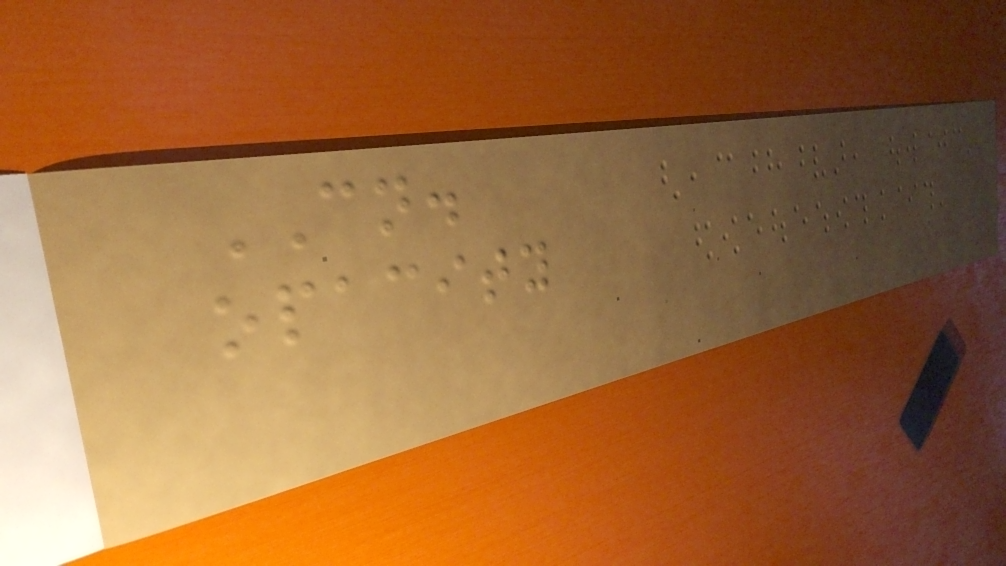CN.
opacity
